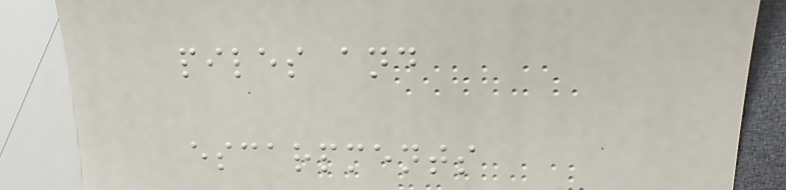piles and
escarpments
